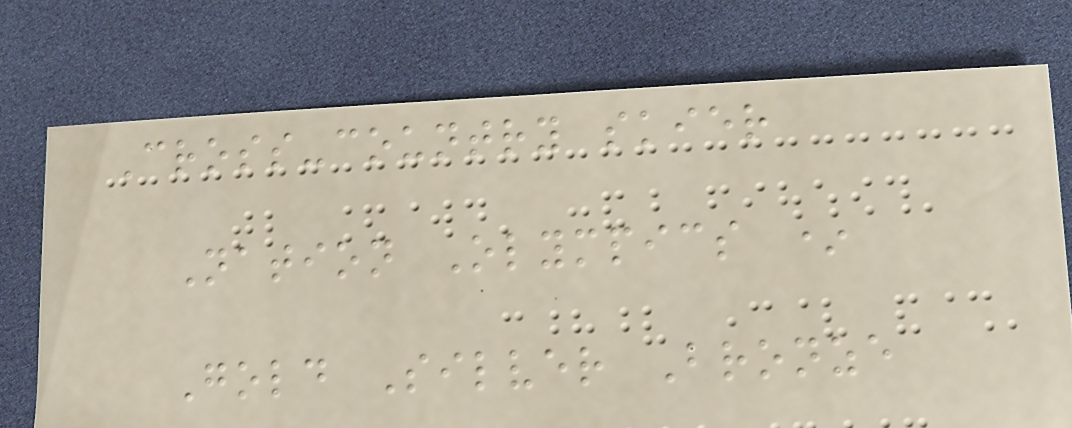Cross-country skier
Nation Olympics *
Gold Silver Bronze
